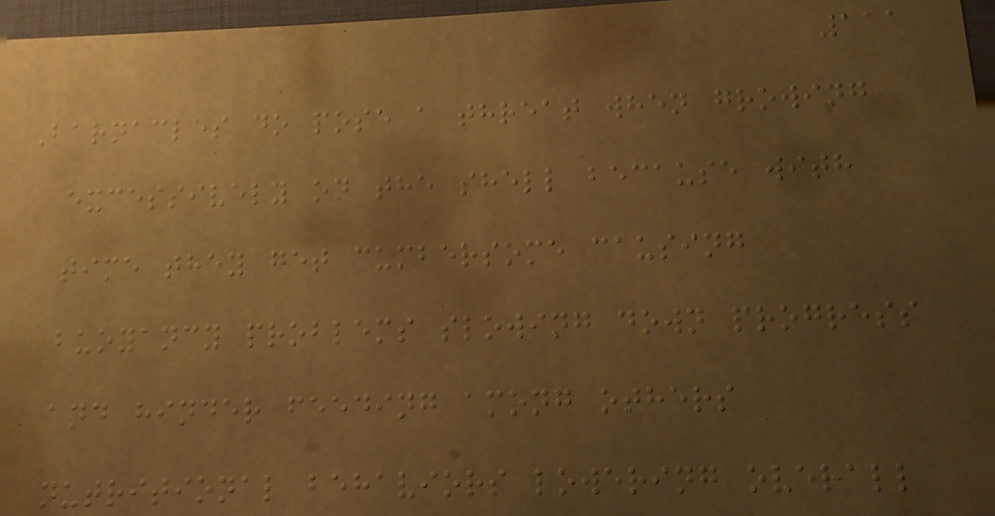111
Barnacles do pose a threat when growing
excessively on the shell because with
time they get cumbersome causing
buoyancy problems slowing down progress
and hinder feeding among others
nutritional behaviors lowering overall
